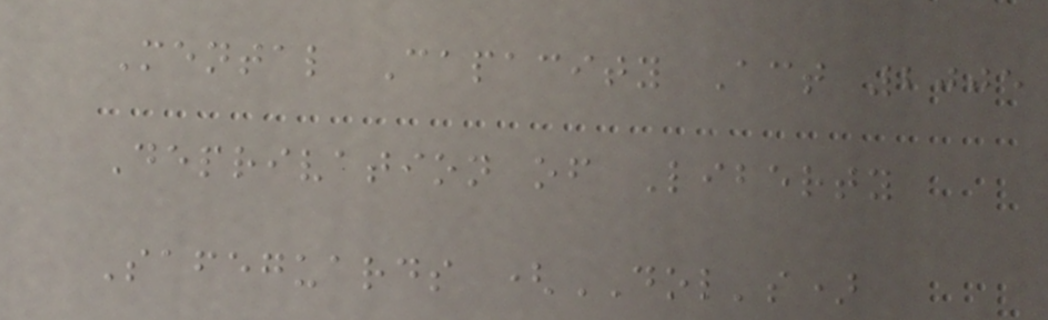Mental Capacity Act 2005
Deprivation of Liberty
Safeguards (DOL's)
